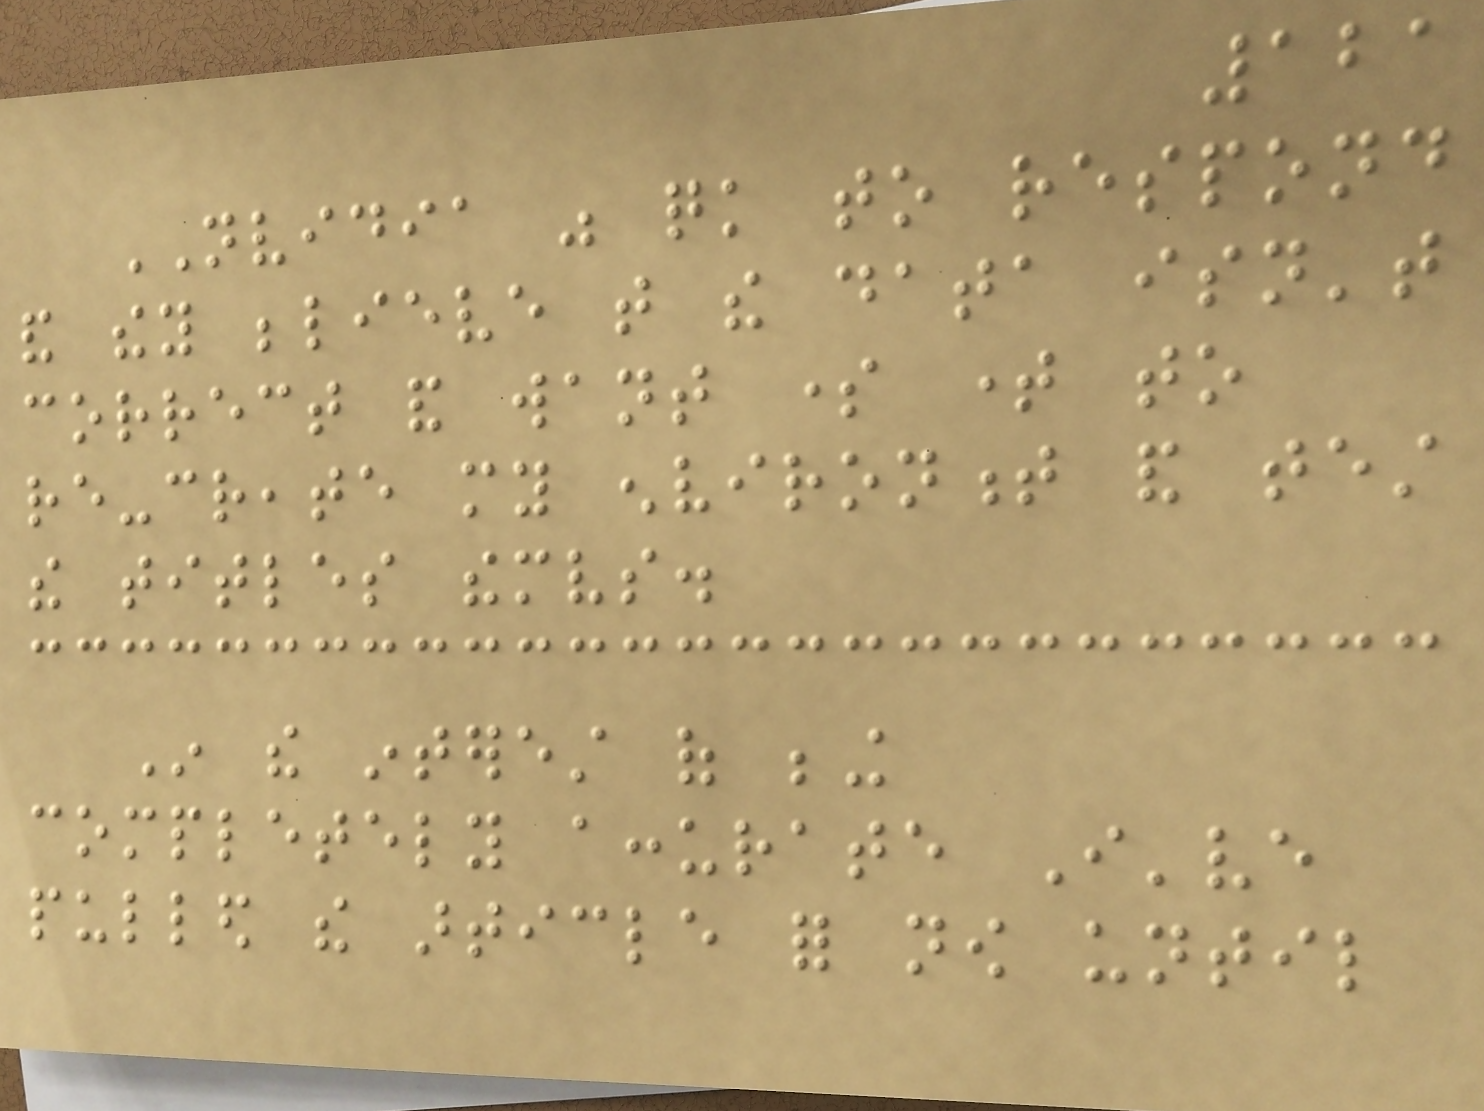121
NVIDIA was quick to respond
and they believe that the data isn't
correct and want some time to
re-create my environment and test
the titles themselves.
In the interest of being
completely accurate I've
pulled the article for now until
